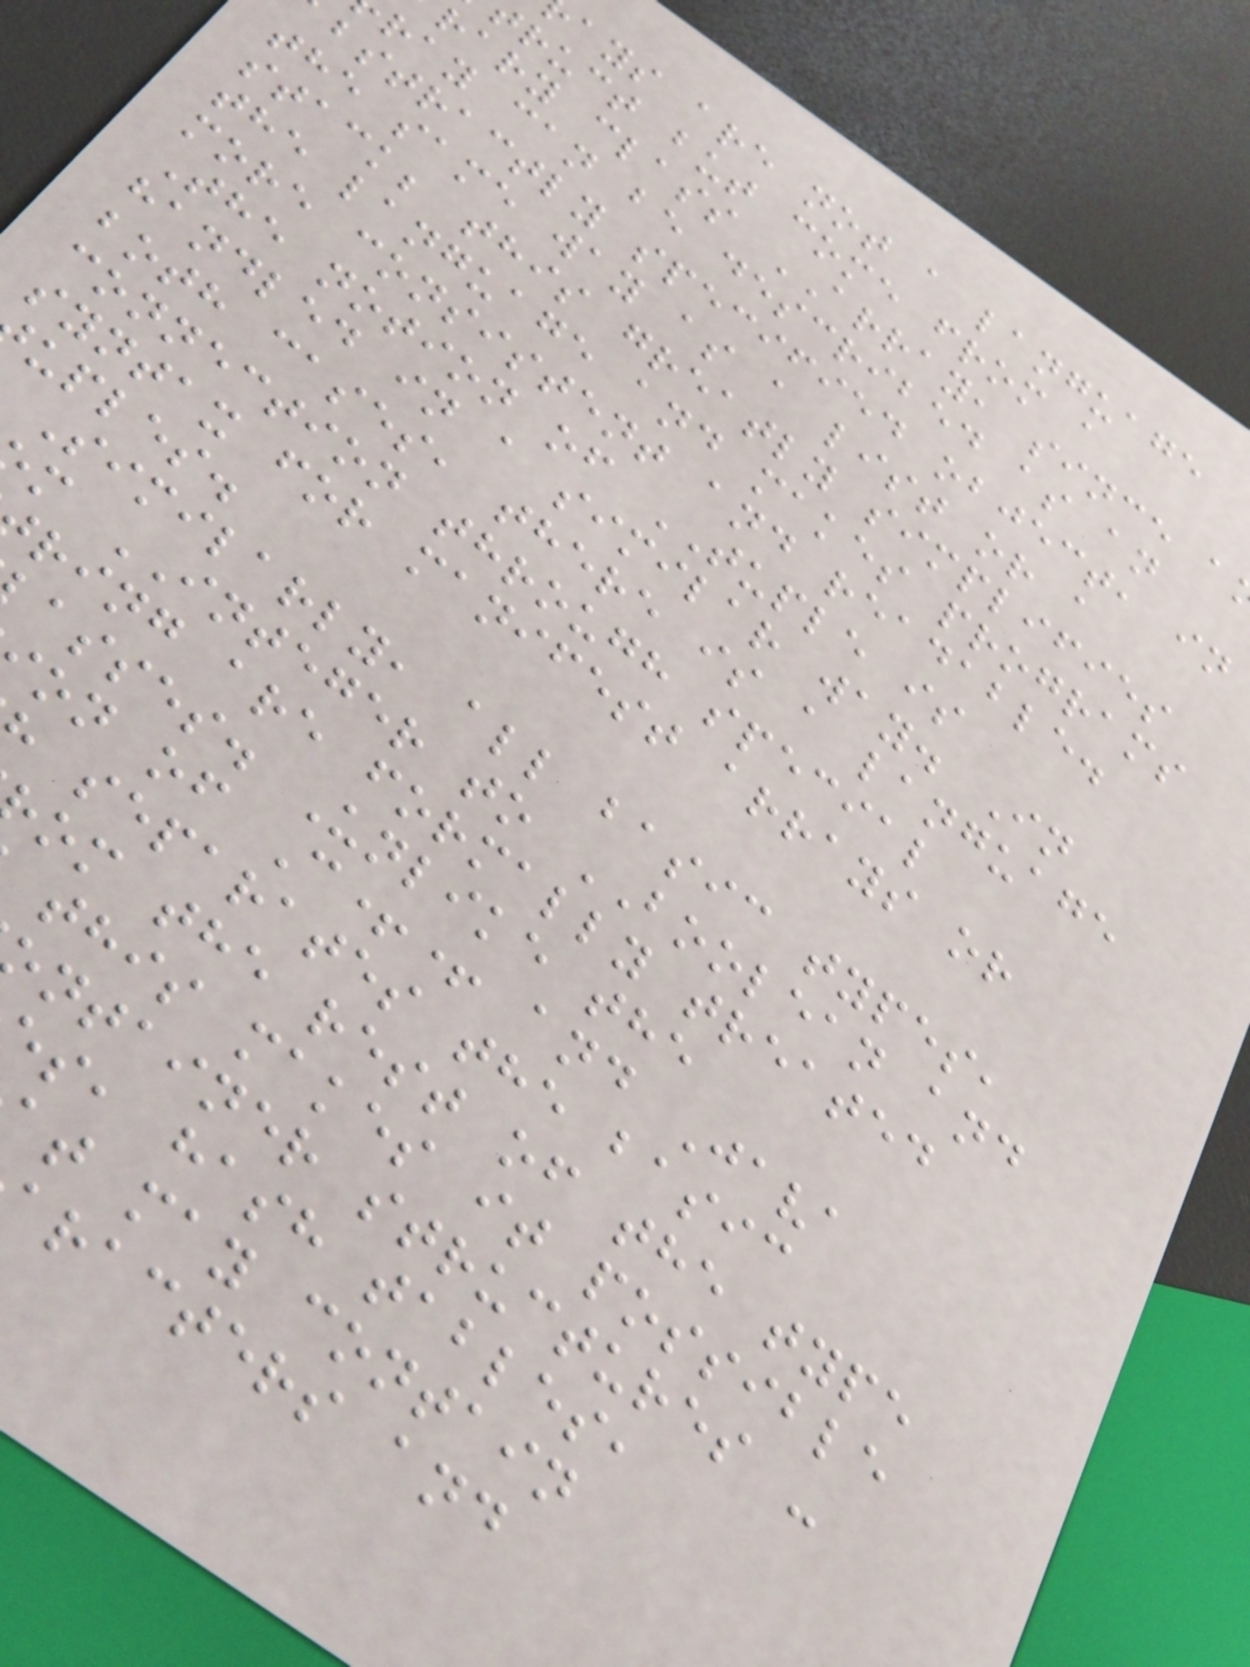ays are not a language
ruct but come from a
rary class ARRAY, since a
ray can be described as an
bstractly specified object, in
the same way as a list or a
stack; this greatly simplifies
the language and makes programs
more consistent and readable.
The notion of TUPLE is
handled in a similar way. In
both cases, there is a language
connection through special
syntax for manifest arrays or
uples.
Similarly, all basic types,
m INTEGER to BOOLEAN and
ring are formally treated
asses. Unlike the
on of C++ and Java
separates the basic
om the rest of the type
this makes it possible
ntainer structures -
s, hash tables,
t may contain
aracters and
